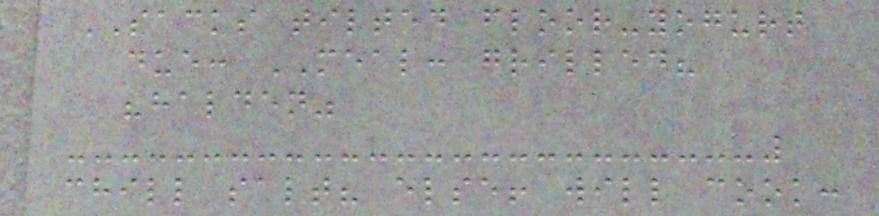SACKS tilted floor-yogurt
due: MEAL: grilled?
"halden"
chill salt? else! will cook:
